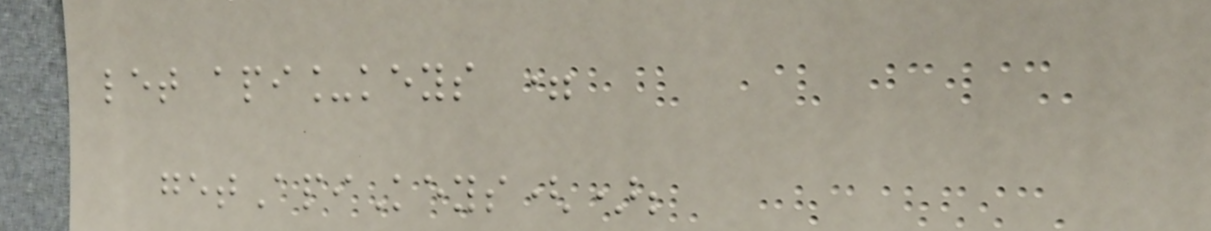let api_keys =
getApiKeys();
